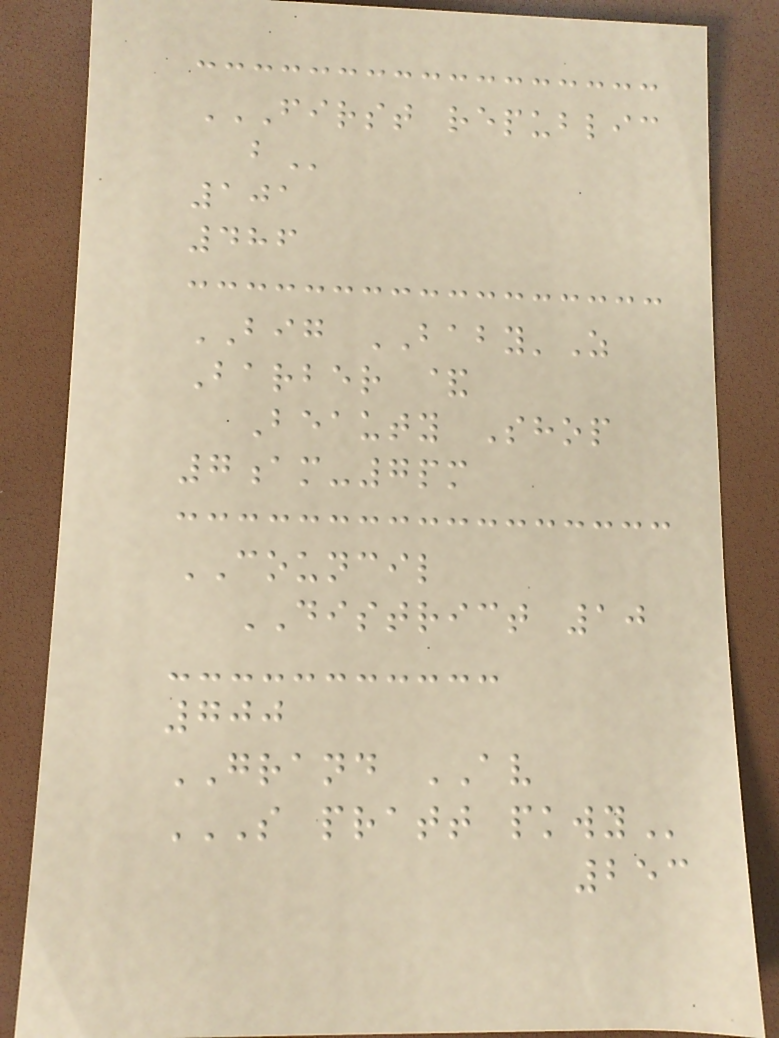FIRST REPUBLIC
B
101
486
BIG BABY'Z
Barber &
Beauty Shop
7am-7pm
COUNCIL
DISTRICT 10
700
GRAND AV
S PRATT PKWY
253
